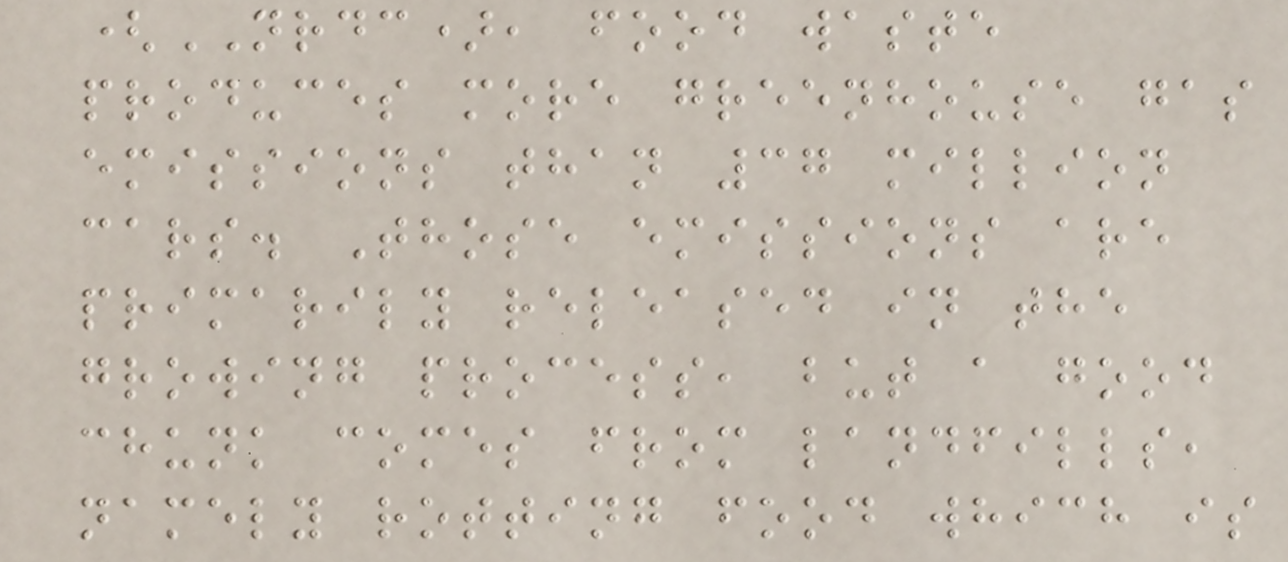(NRDC), food waste
produces more greenhouse gas
emissions than 37 million
cars. Those emissions are
primarily released in the
growing process, but a good
chunk comes from landfills,
namely rotting food which is
